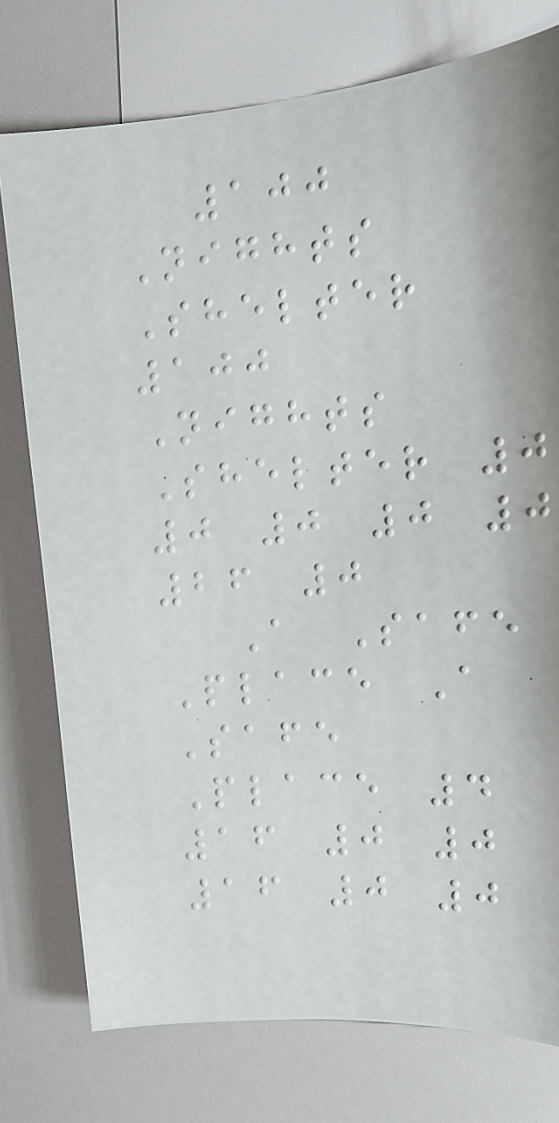100
Nights
Shelter
100
Nights
Shelter 0
0 0 0 0
26 0
A Safe
Place A
Safe
Place 4
16 0 0
16 0 0
